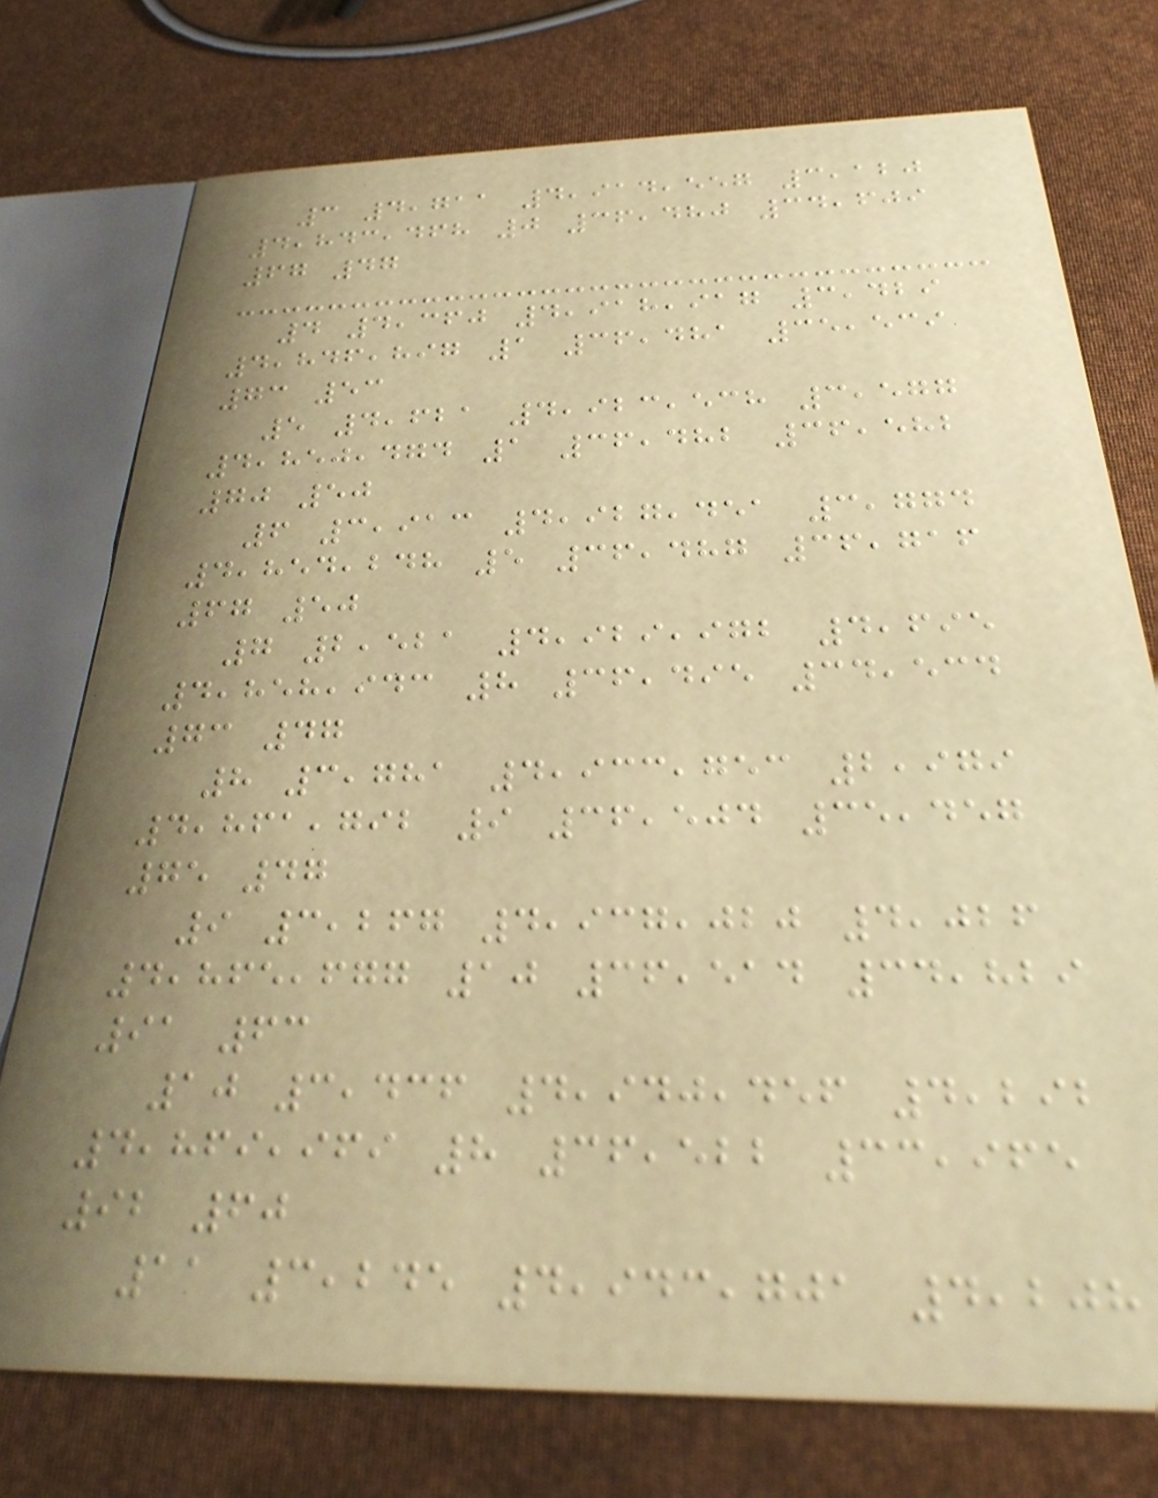3 4,711 4,914,557 3,120
4,843,468 0 36,480 34,609
67 47
4 4,360 4,918,917 3,429
4,846,897 1 36,481 35,539
73 53
5 4,621 4,923,538 3,577
4,850,474 1 36,482 36,582
70 50
6 3,913 4,927,451 3,774
4,854,248 5 36,487 36,716
67 50
7 2,521 4,929,972 4,695
4,858,943 8 36,495 34,534
73 47
8 3,781 4,933,753 2,979
4,861,792 9 36,504 35,457
75 47
9 3,267 4,937,020 4,026
4,865,677 10 36,514 34,829
91 63
10 3,436 4,940,456 4,292
4,869,969 8 36,522 33,965
92 60
11 3,245 4,943,701 4,208
